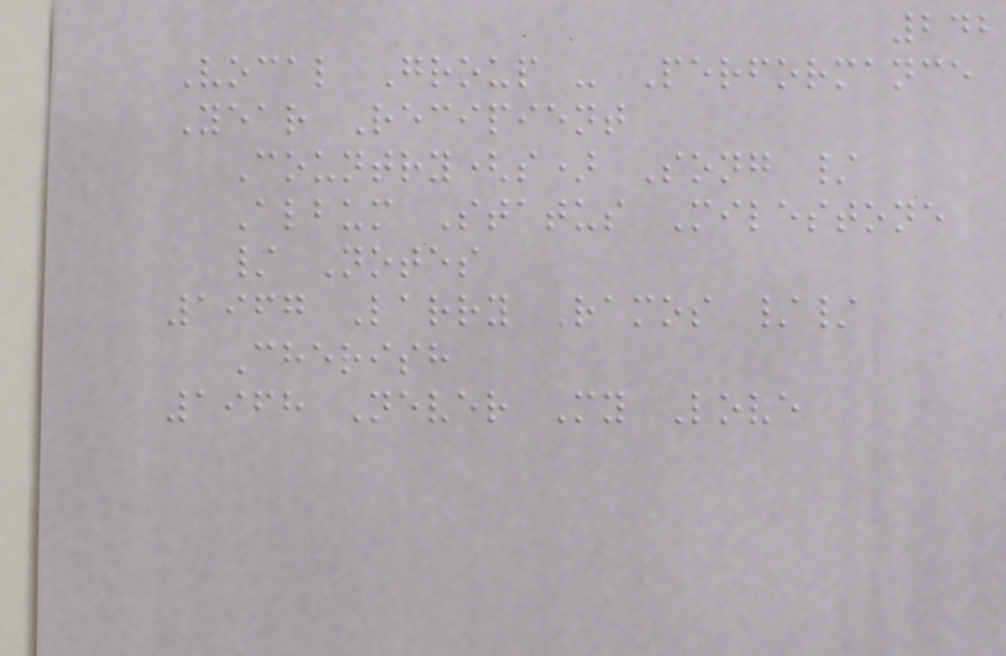242
Vocal Group - Performance
Year Recipient
Country(s) Song /
Album Status Milestone
/ Notes
1967 Larry Ramos //
Cherish
1968 Never My Love
